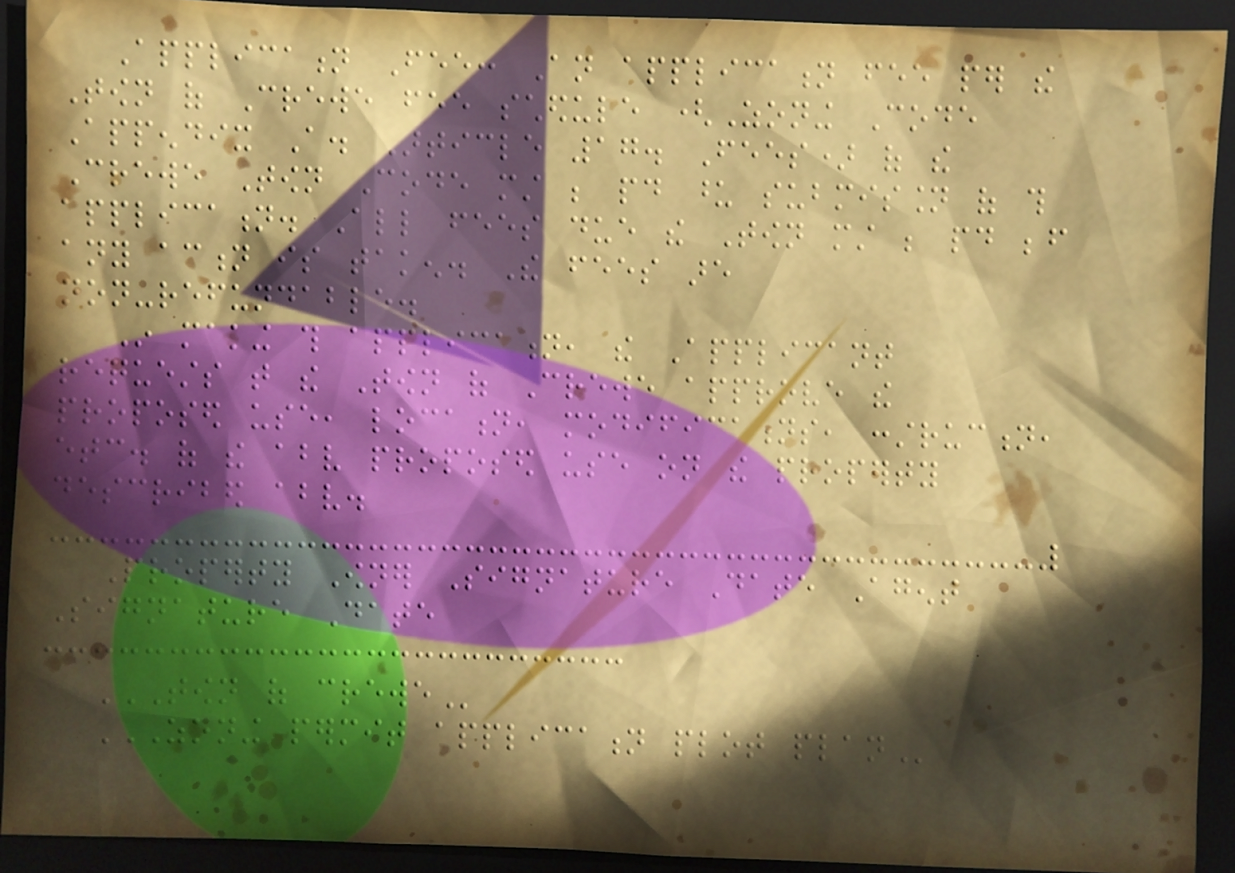Application Fee: An application fee per the
Town of Crewe fee schedule (Zoning Code
Appendix A. Article 17. Fees) of the
Crewe Town Code must be paid upon submission of this
application. All fees due the Town must be paid before
any action is taken. The fees are
non-refundable.
In making this application, the Applicant
requests that the Town of Crewe approve the
proposed use, location, modifications, construction,
etc. of the above proposed use on the property
described above.
Property Owner Signature Date Agent
Signature Date
TOWN OF CREWE
ZONING PERMIT APPLICATION PLOT PLAN
